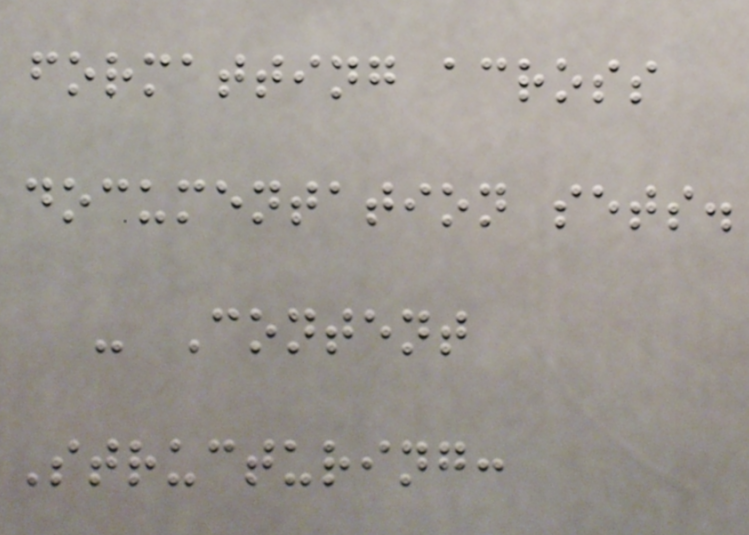formatting across
documentation sets.
- Content
Structuring:
